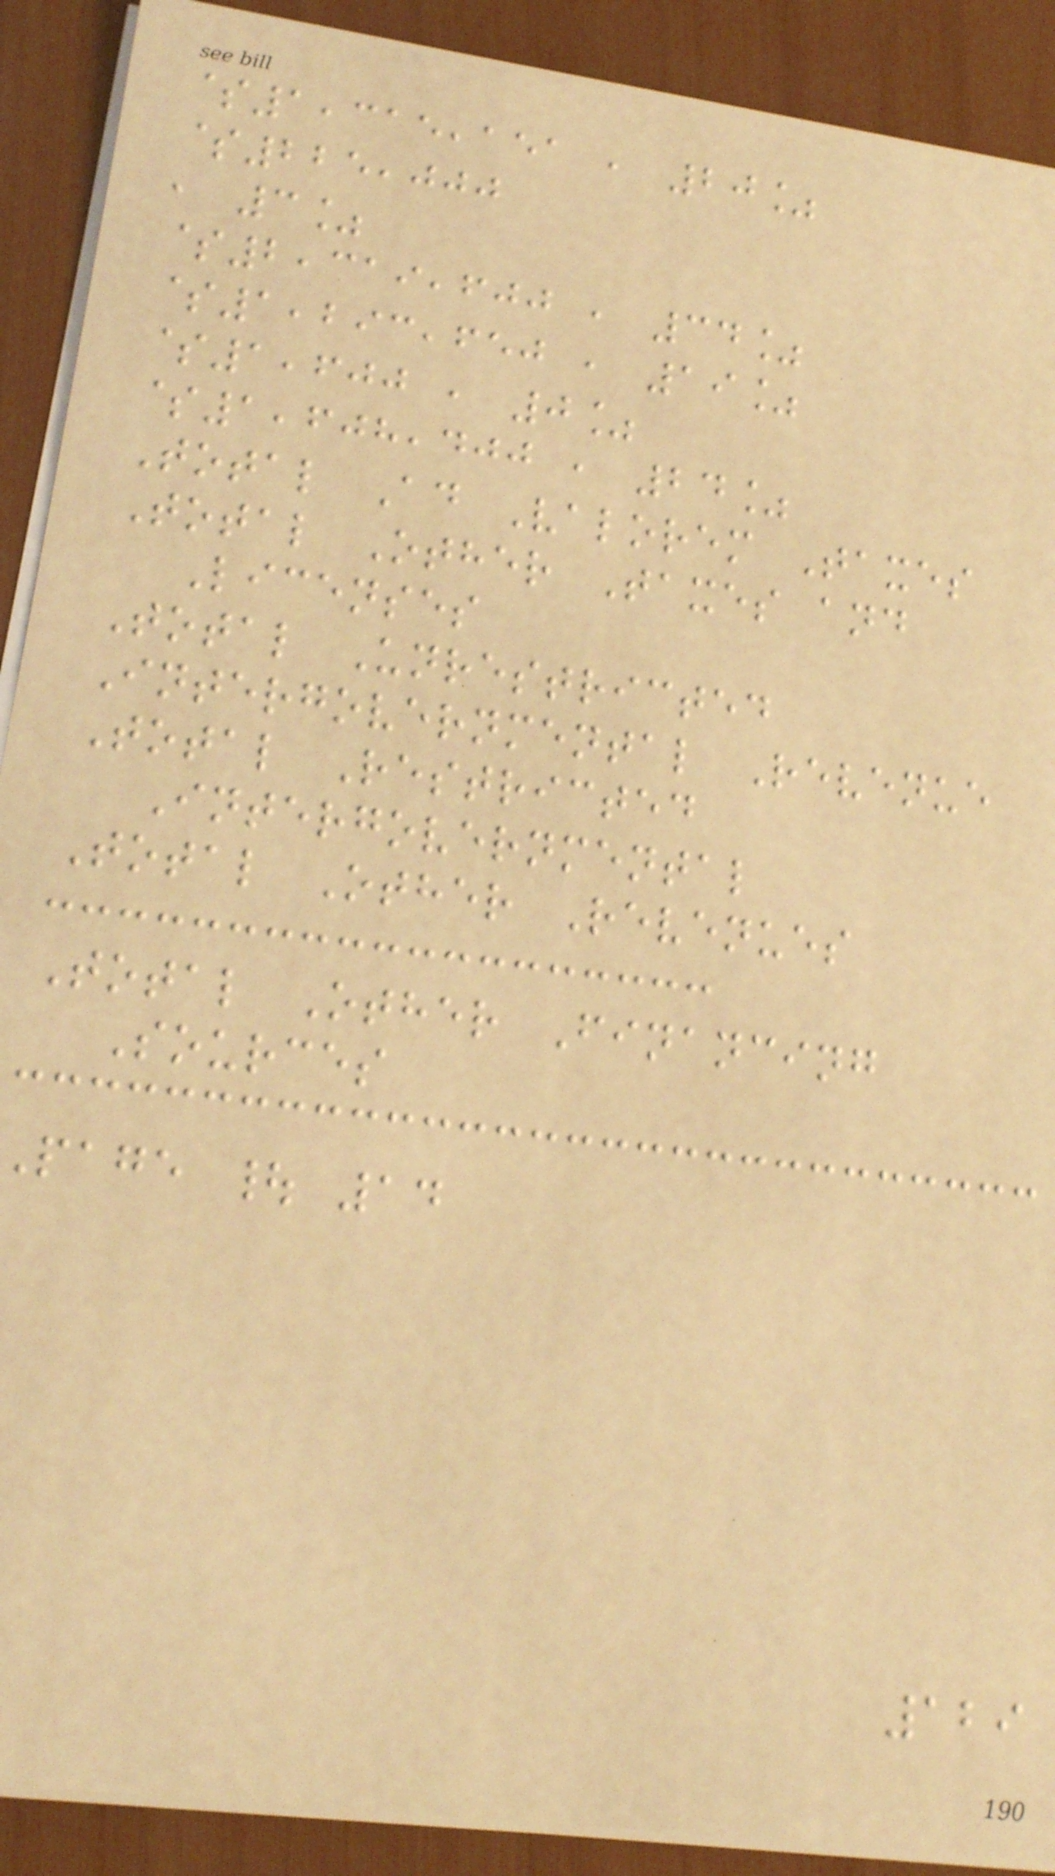$1,315,151 , 20%
$225,000
, 3%
$2,319,600 , 34%
$1,293,650 , 19%
$1,600 , 0%
$1,608,400 , 24%
Total Ad Valorem Taxes
Total Other Taxes and
Licenses
Total Unrestricted
Intergovernmental Revenue
Total Restricted
Intergovernmental
Total Other Revenues
Total Other Financing
Sources
page | 14
129
